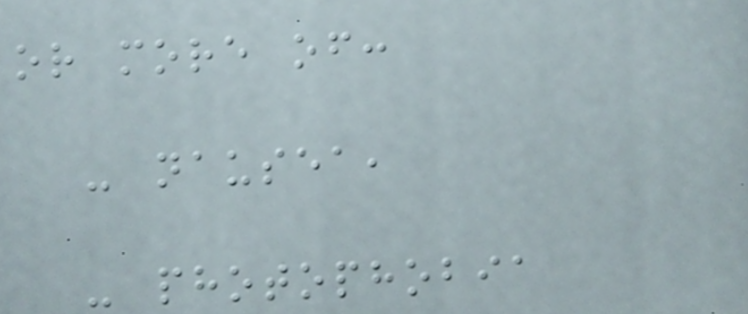or more of:
- nausea,
- photophobia
